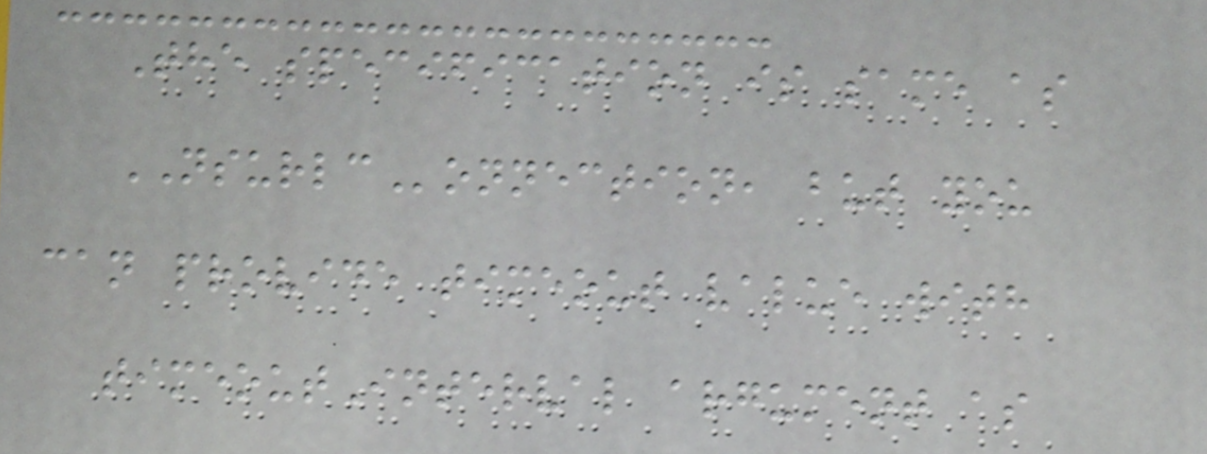The specification is same as
NSURLConnection, but you
can provide timeout value with
timeoutInterval argument as
